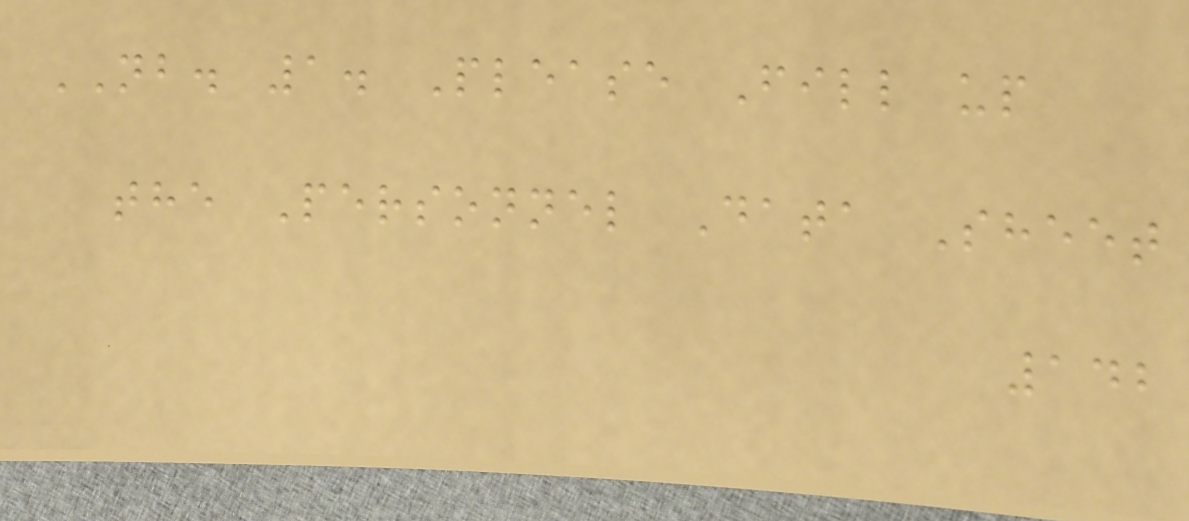NB. 1. Please Fill up
the Personnel Data Sheet
142
